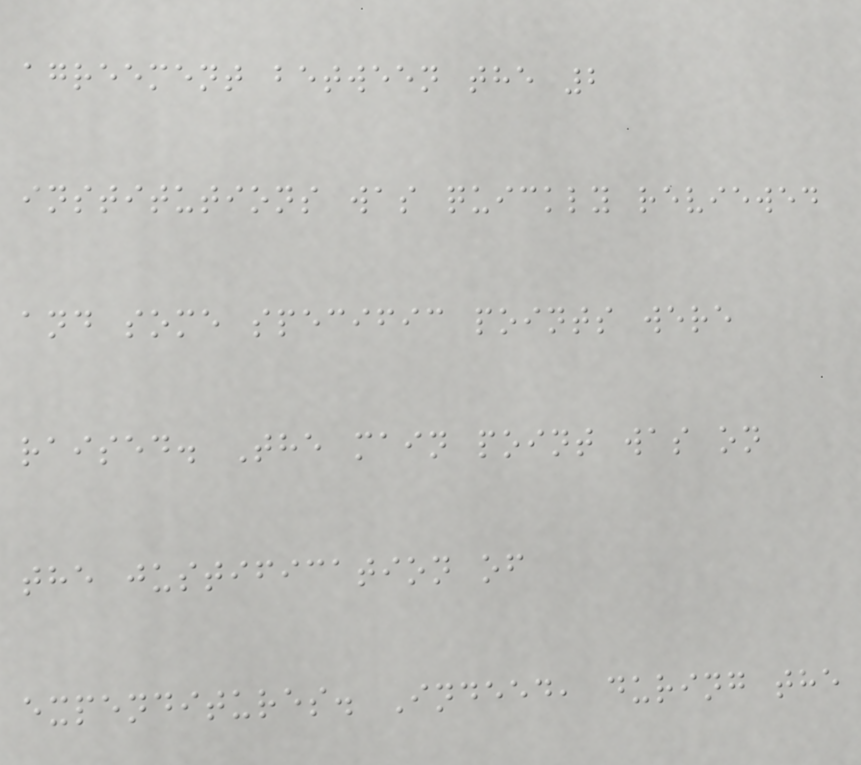agreement between the 2
institutions was quickly reviewed
and some specific points were
raised. The main point was on
the justification of
expenditures. Indeed, during the
